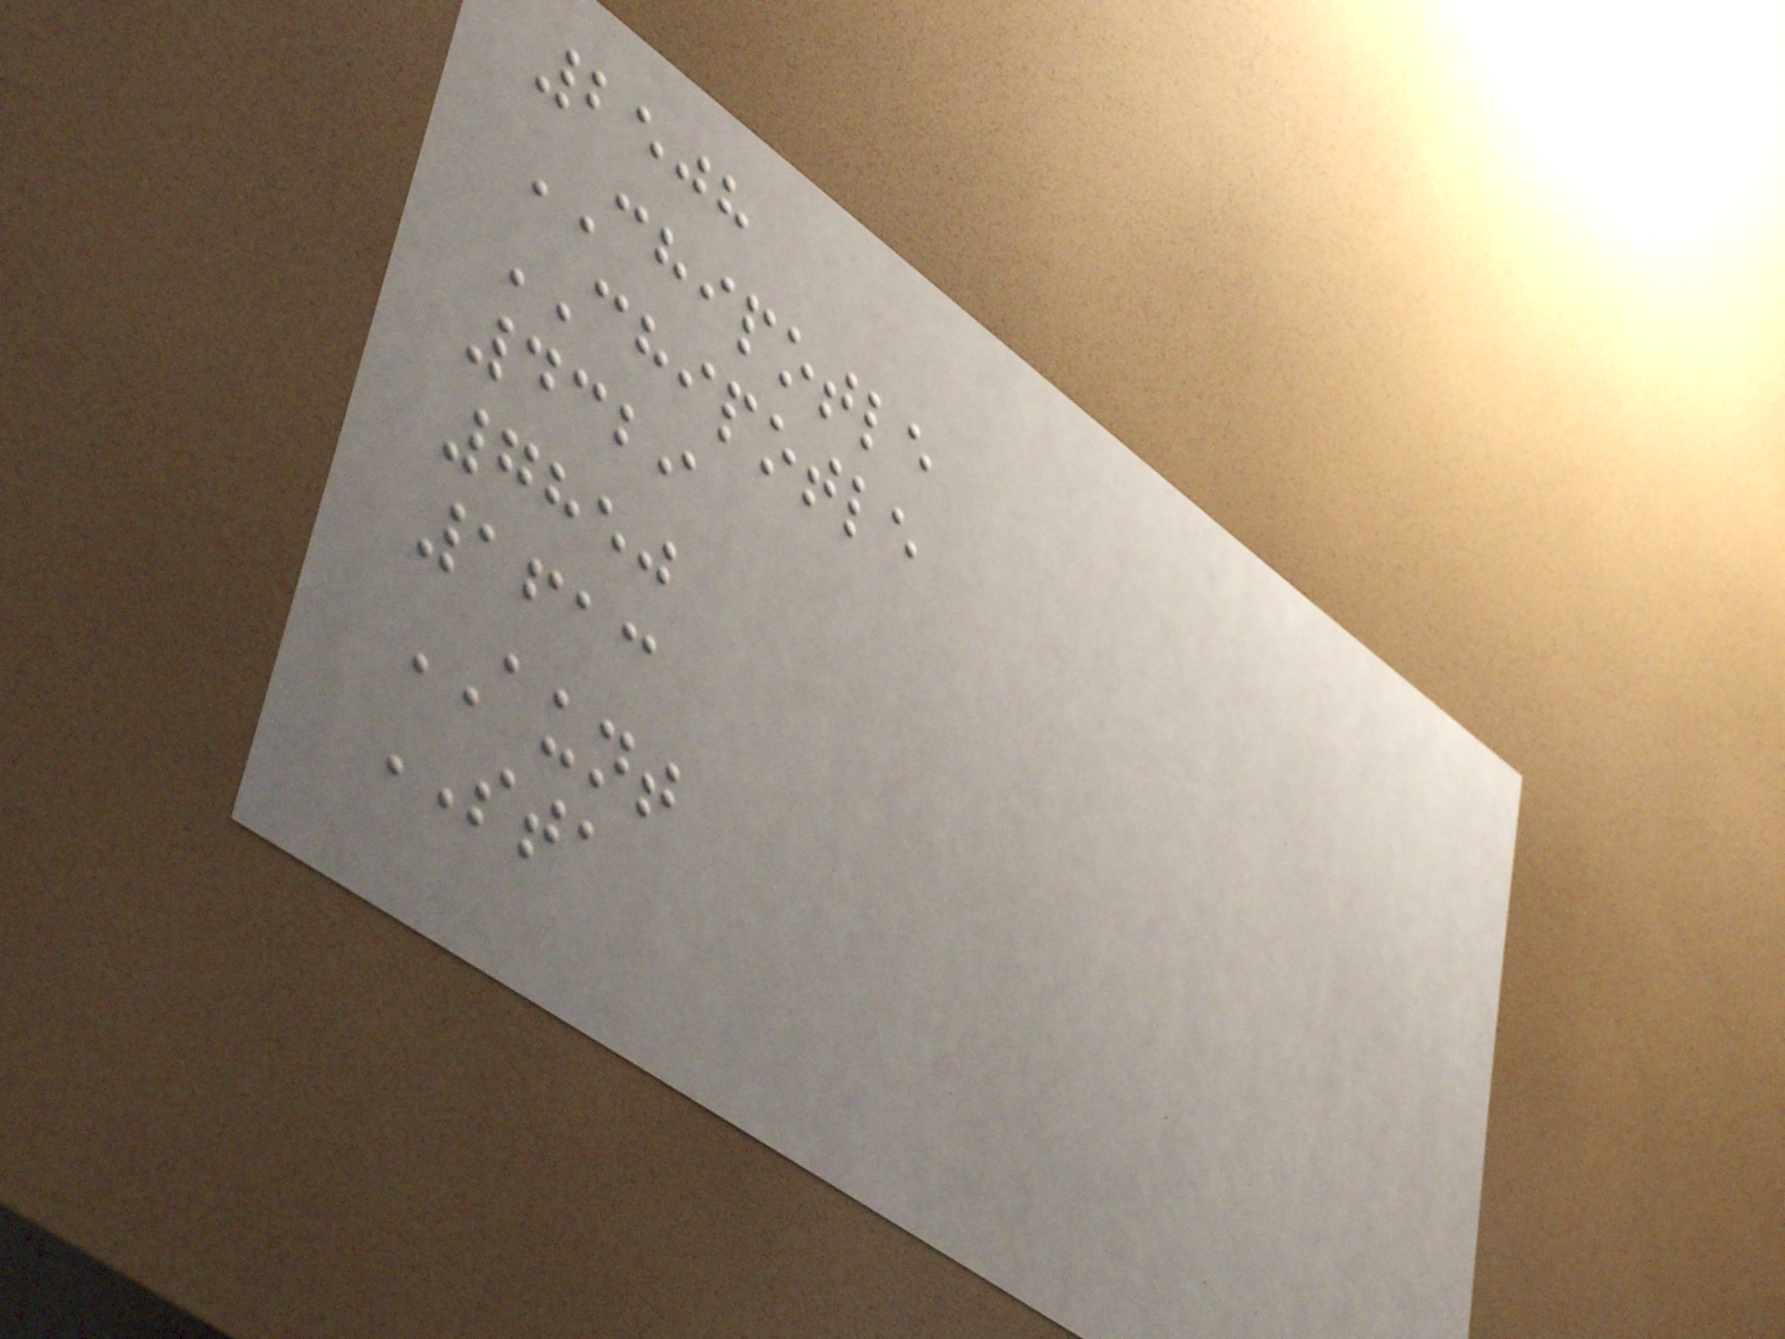2508
CHIPOTLE
CHIPOTLE
4329
7850
1613
AUNT
STA
